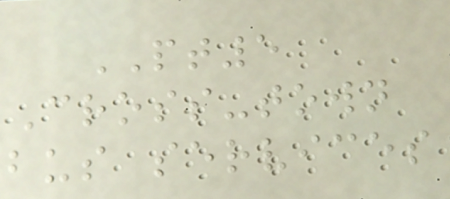PT5
Cross-town
bus services
